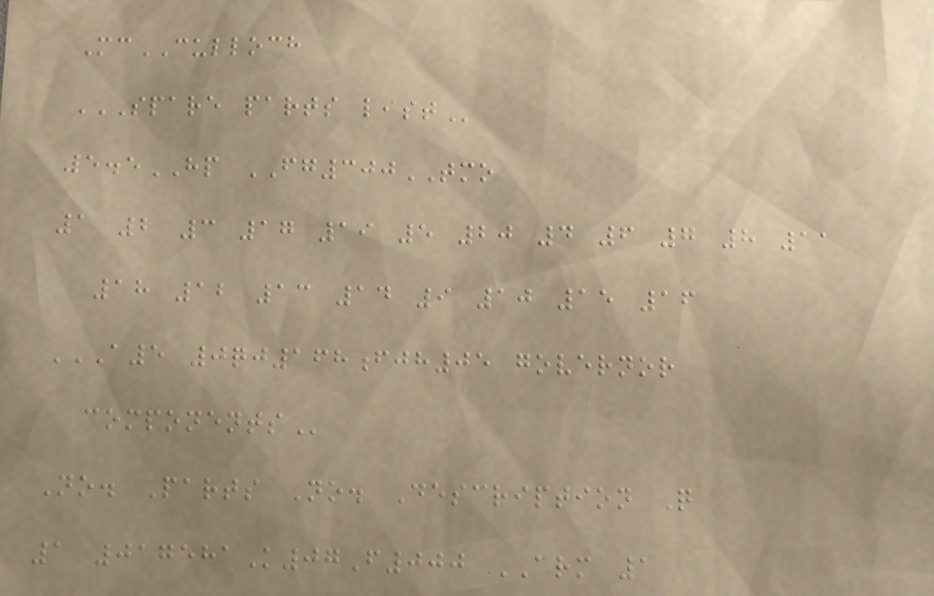McCULLOCH
SPARE PARTS LIST
5.5HP FG300TMO
1 2 3 17 19 5 20 4 6 7 8 11
18 12 13 14 9 10 15 16
A5 0QJ168FJH05 GOVERNOR
COMPONENTS
No. Parts No. Description Q
1 017581K07F000 ARM 1
